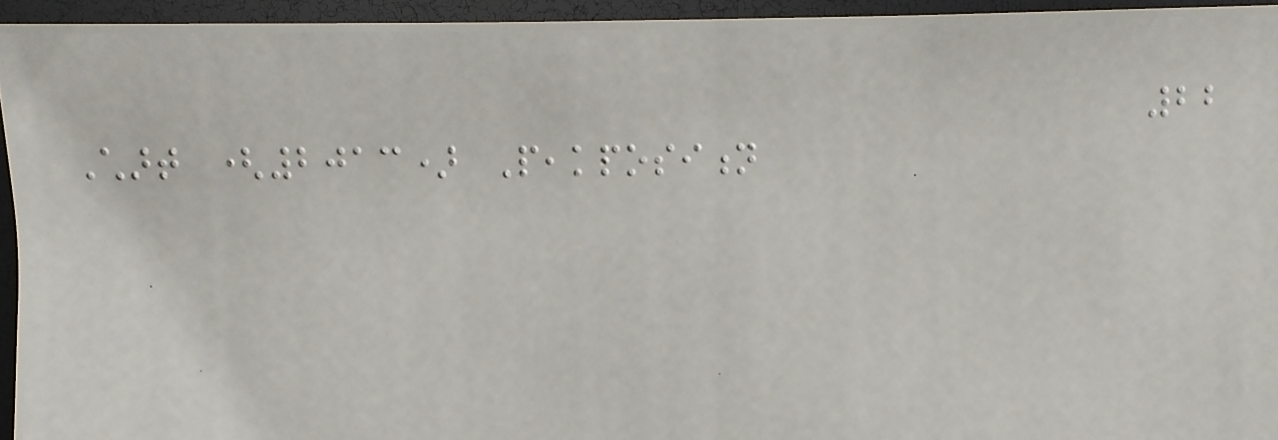22
Chart (2013) Peakposition
